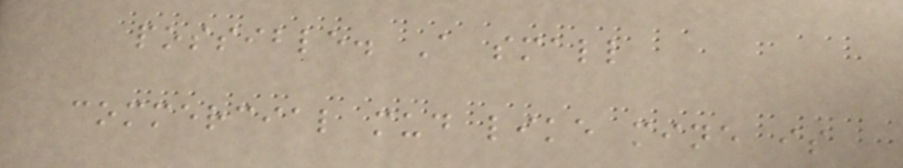possible. A small
commercial mud like mine is
